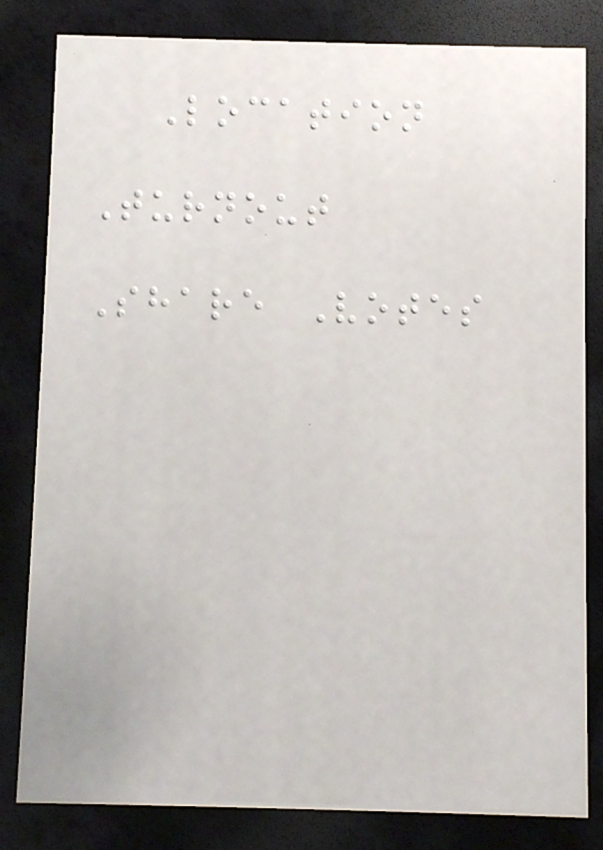Location
Turnout
Share Votes
